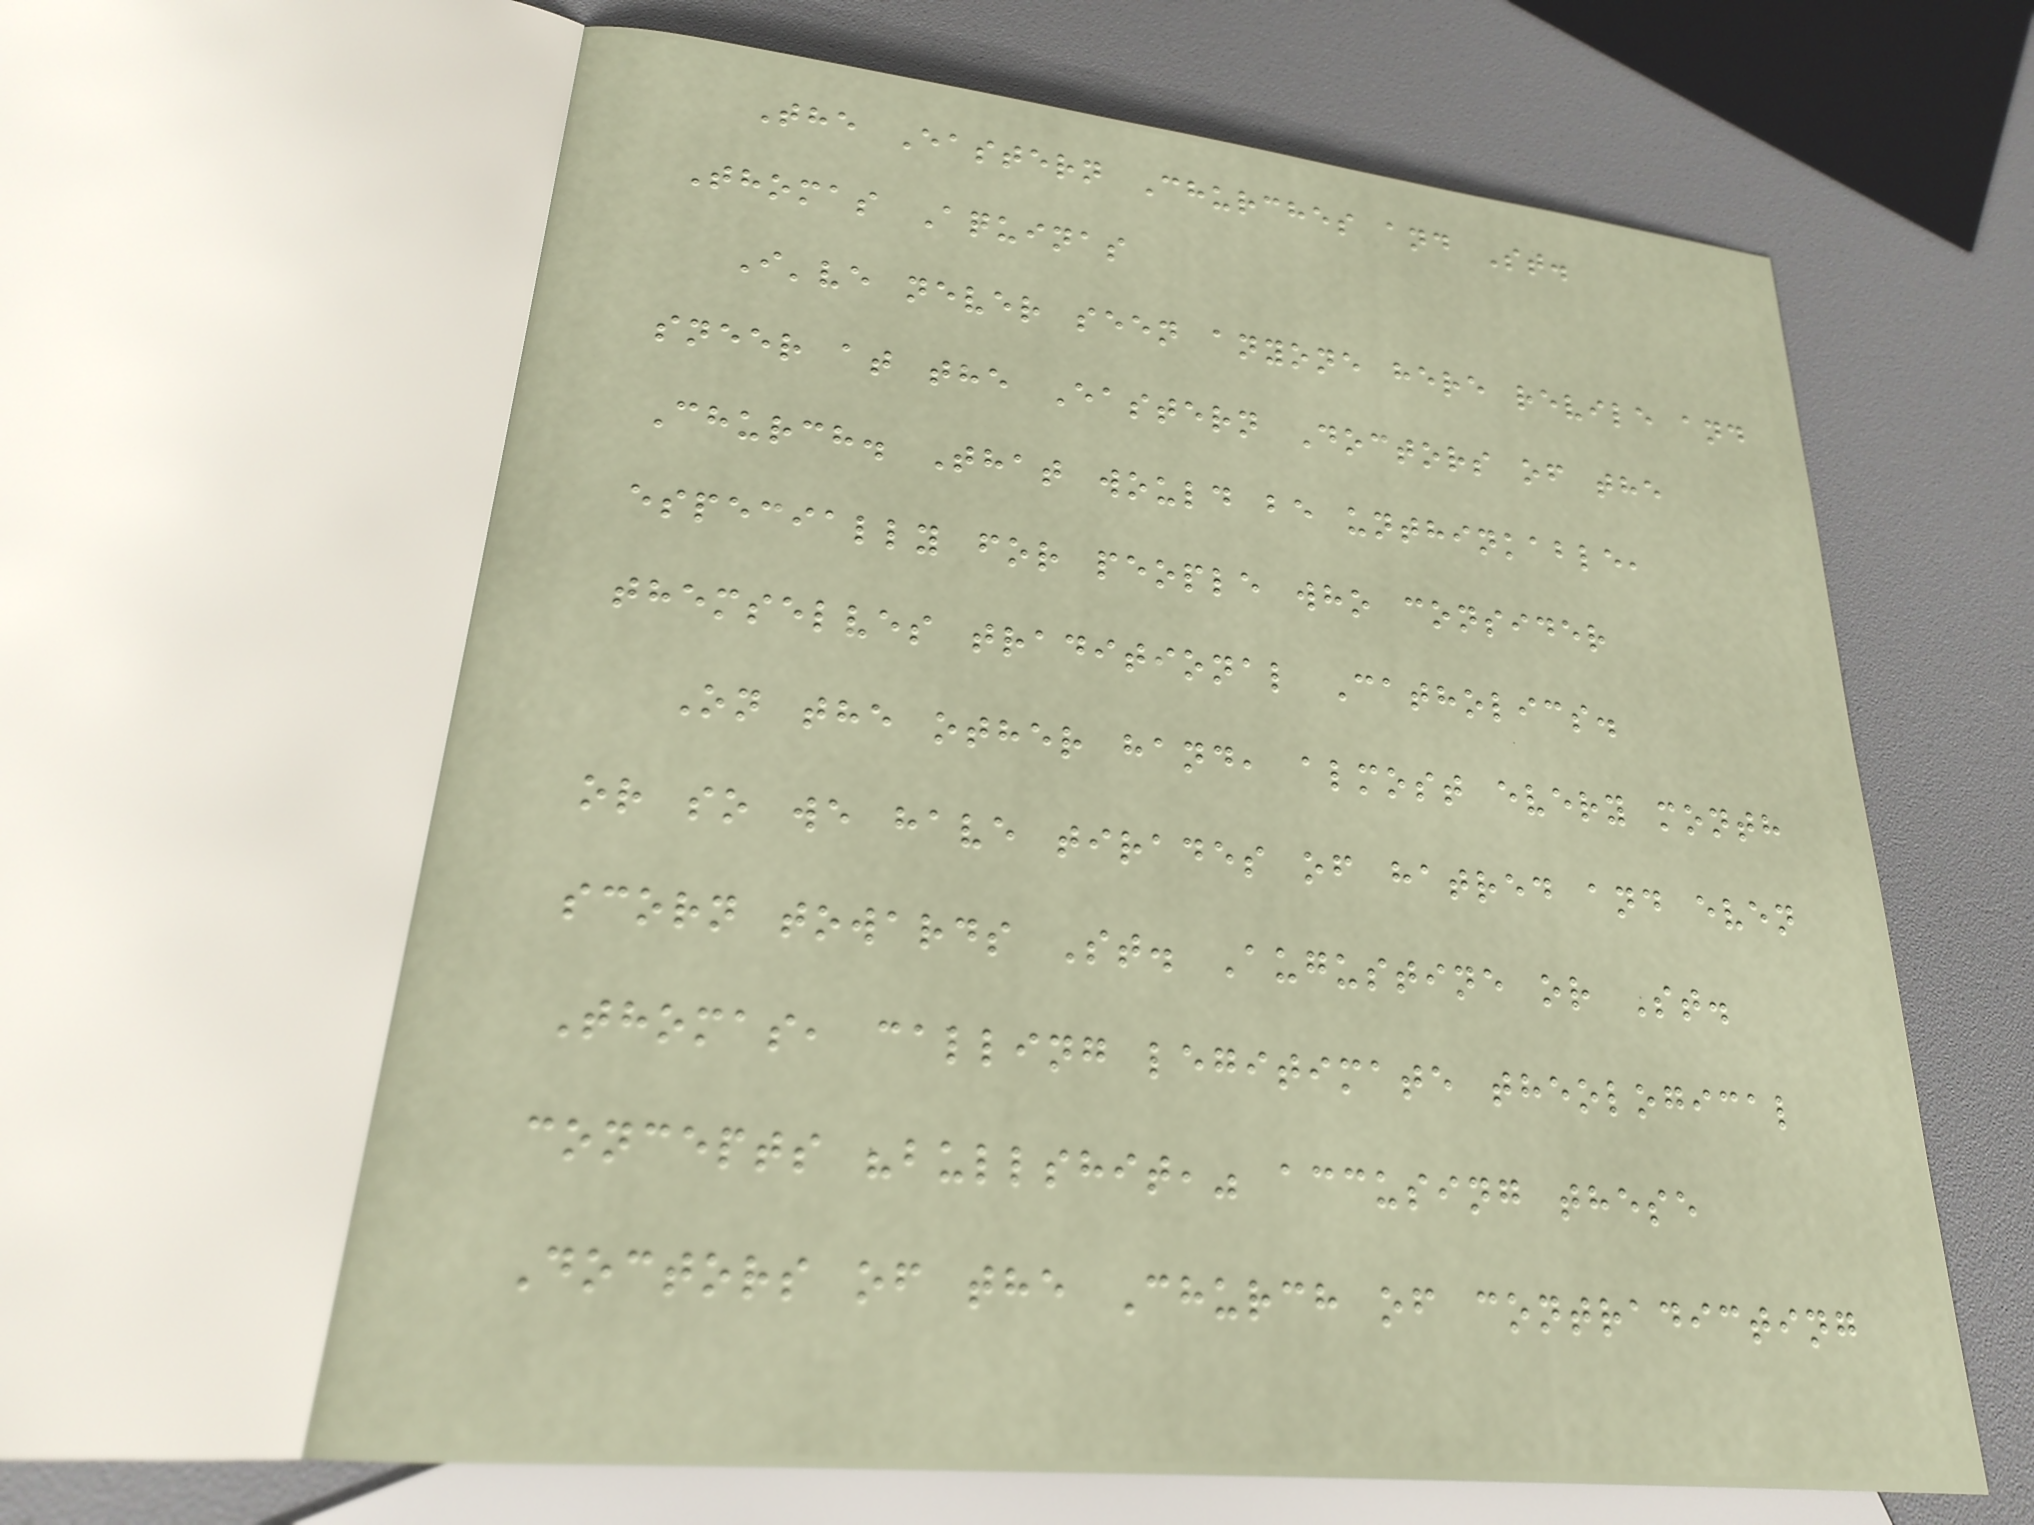The Eastern Churches and St.
Thomas Aquinas
I've never seen anyone here revile and
sneer at the Eastern Doctors of the
Church. That would be unthinkable,
especially for people who consider
themselves traditional Catholics.
On the other hand, almost every month
or so we have tirades of hatred and even
scorn towards St. Augustine or St.
Thomas, calling legitimate theological
concepts "bullshit," accusing these
Doctors of the Church of contradicting
